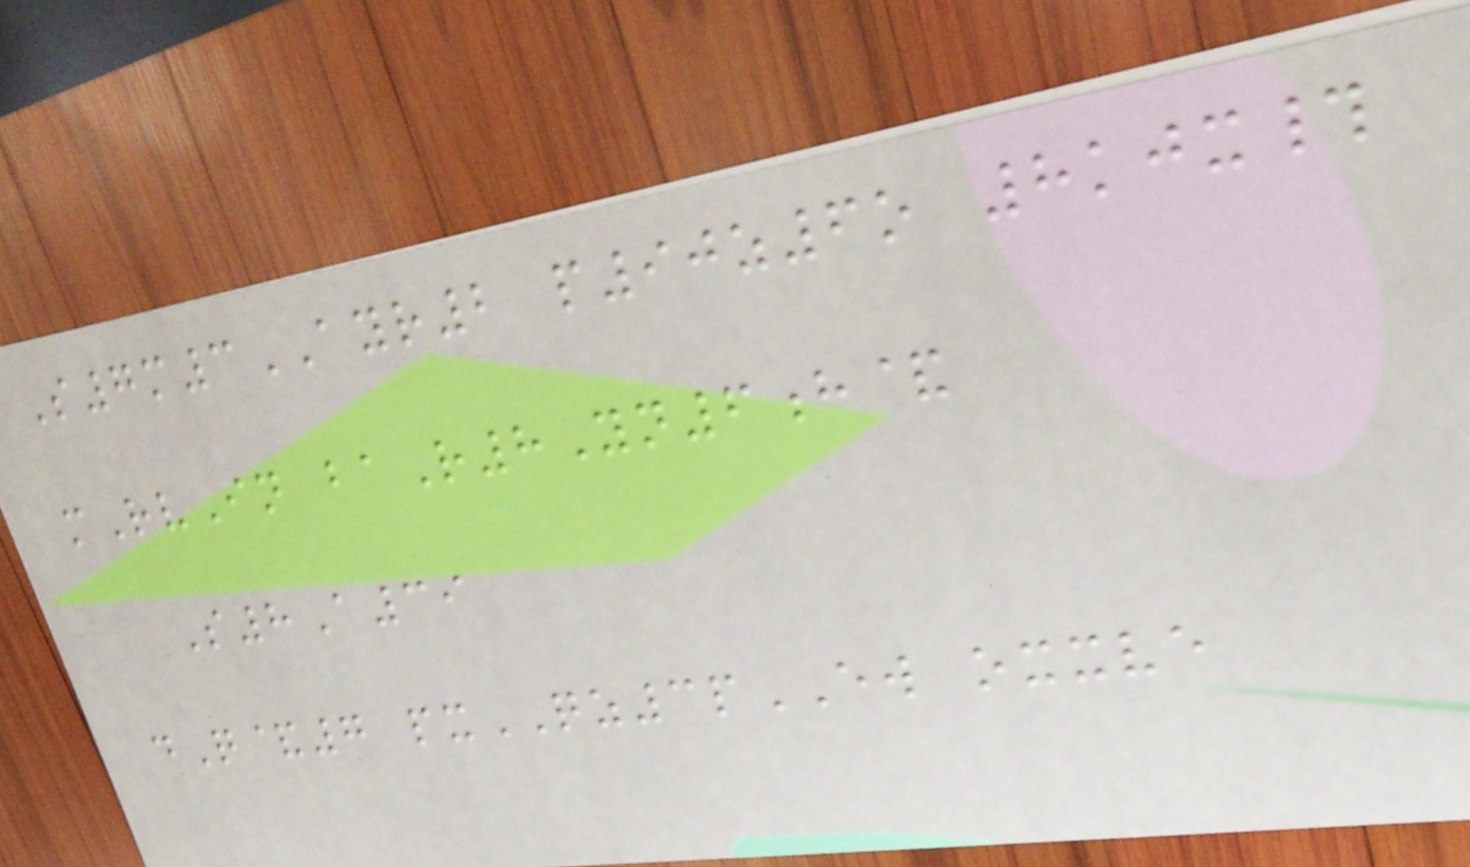S7m3AYR2 p90z6o 8kjx#
mRvIn baR8Yn6h&
S8A39
dQ&7 pxQZ3pEW oxxve
